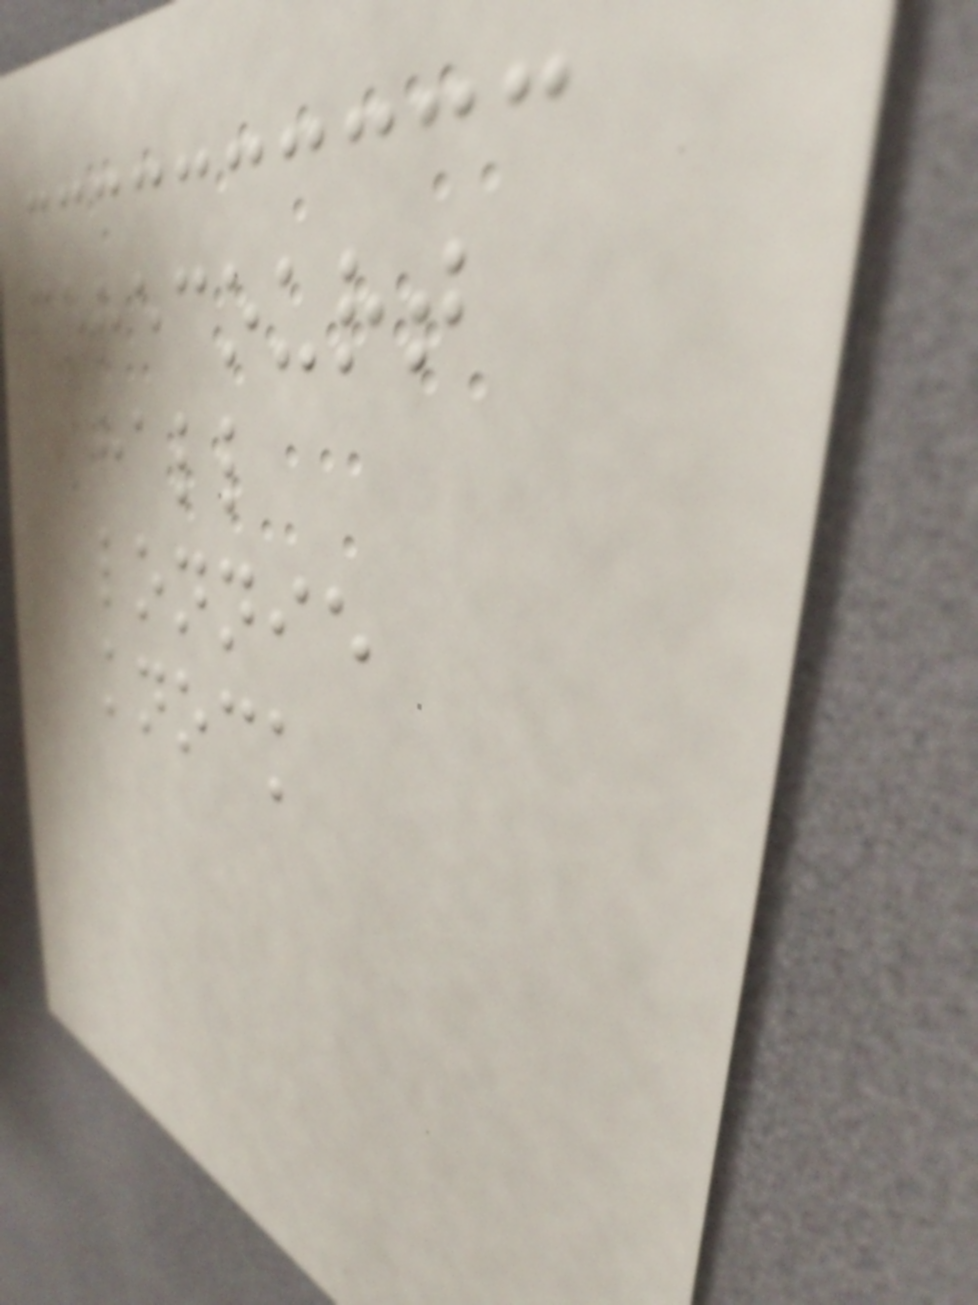forecourt
hall
lonnie
knock
